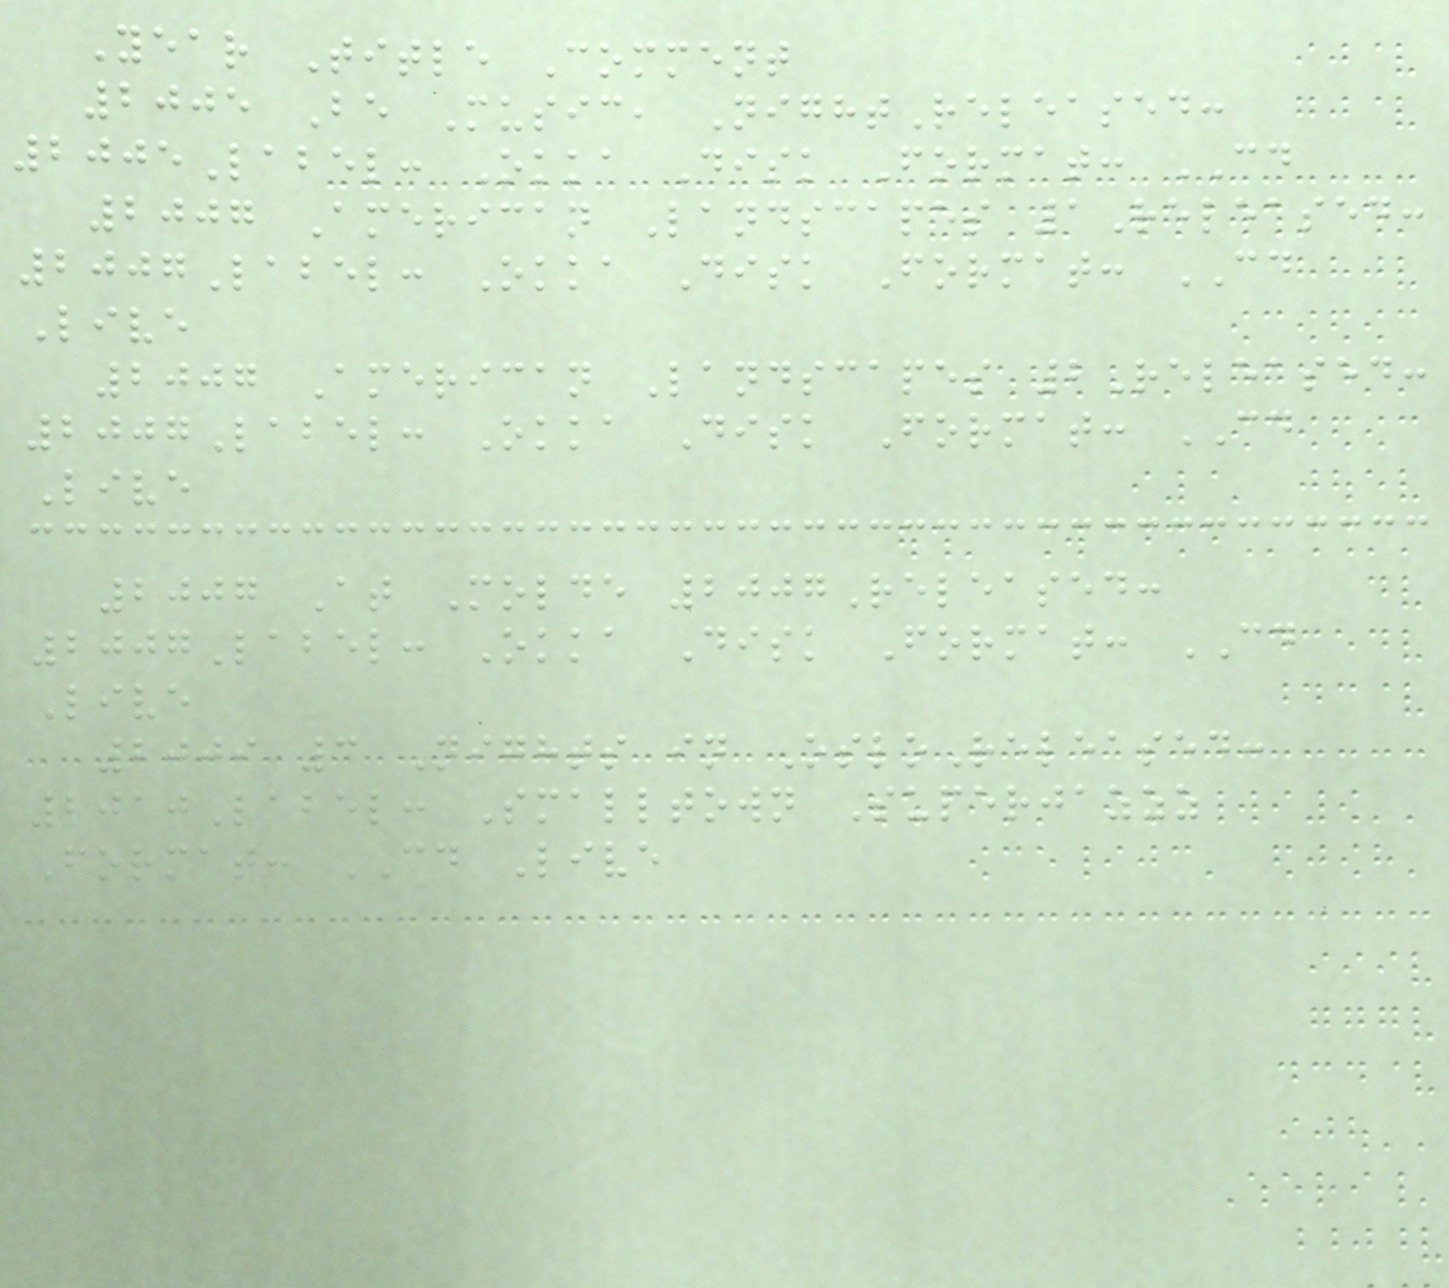Year Title Comment
2005 Be Music, NightReleased:
2005Label: Okka Disk Format: CD
2007 American Landscapes 1Released:
2007Label: Okka Disk Format: CD
Live
2007 American Landscapes 2Released:
2007Label: Okka Disk Format: CD
Live
2007 At Molde 2007Released:
2007Label: Okka Disk Format: CD
Live
2009 3 Nights in OsloReleased:
2010Label: Smalltown Superjazzz
Format: CD Live
